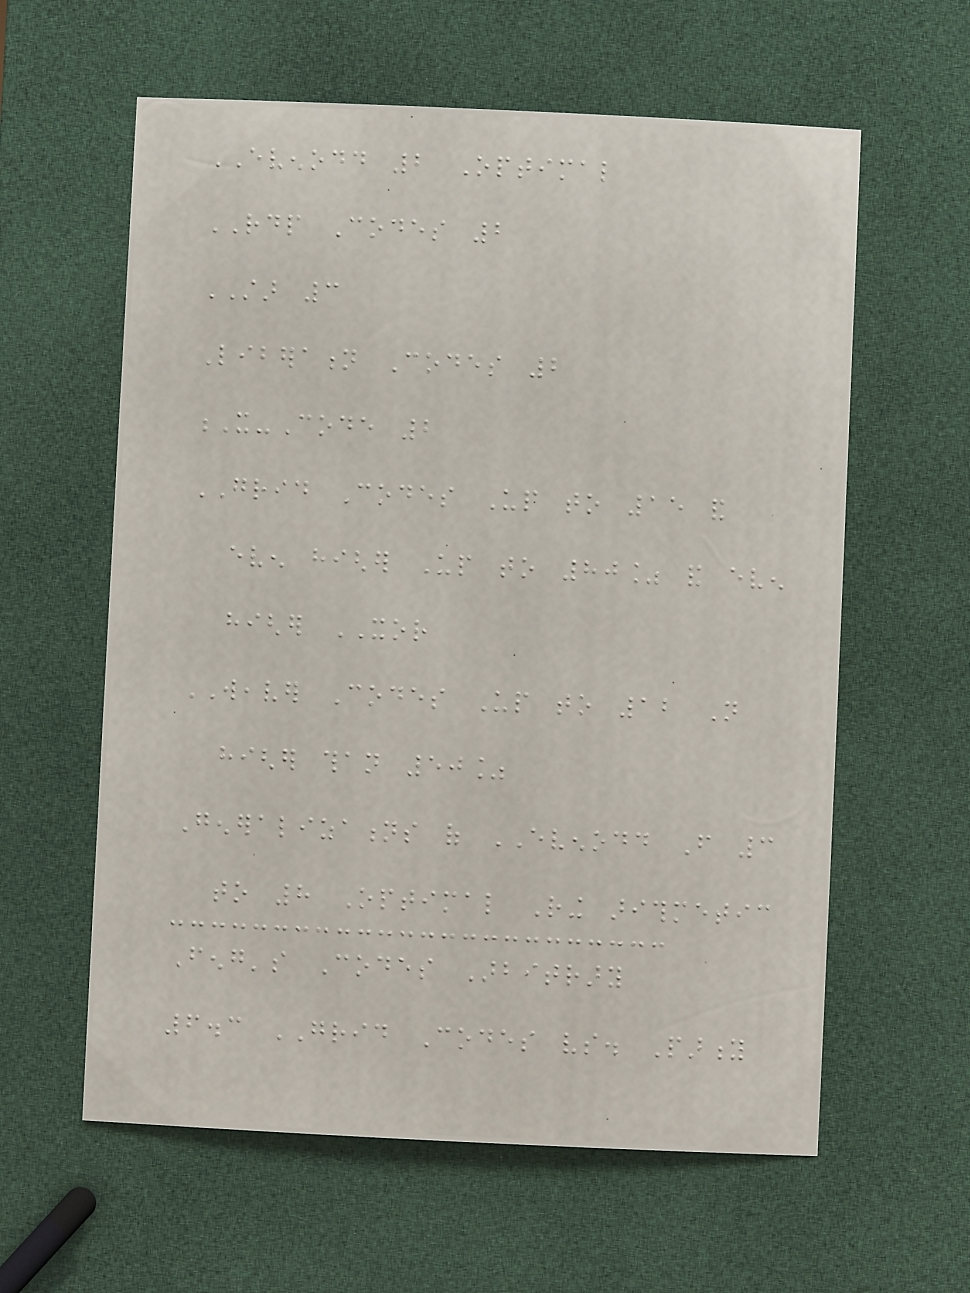EVENODD 2 Optimal
RDP Codes 2
STAR 3
Liberation Codes 2
X-Code 2
GRID Codes Up to 15 and
even higher Up to 80% and even
higher XOR
WEAVER Codes Up to 12 Not
higher than 50%
Generalizations of EVENODD From 3
to 8 Optimal Ring arithmetic
Feng's Codes Arbitrary
6.3 GRID Codes vs. Parity
